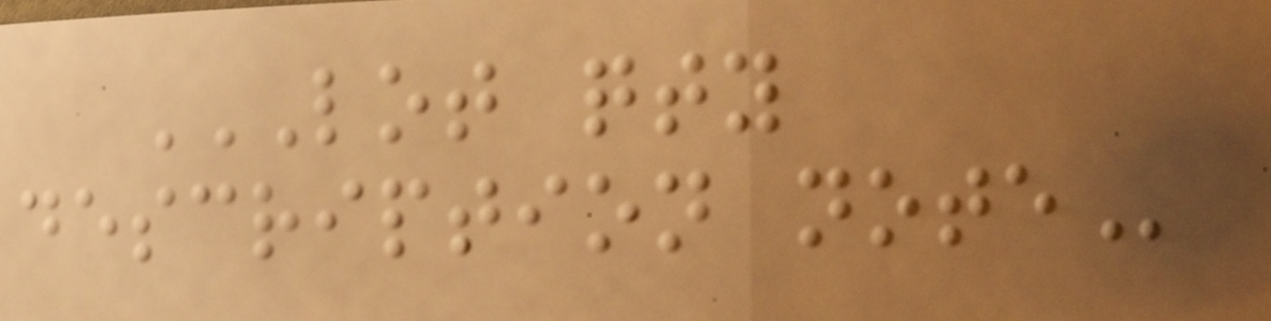LOT QTY
DESCRIPTION NOTE
